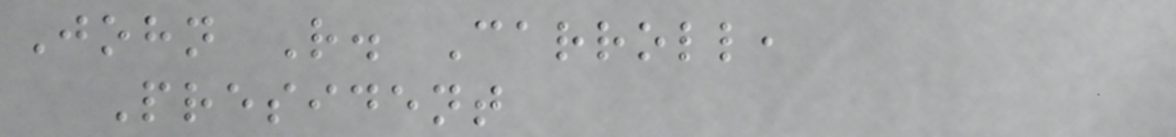John R. Carroll,
President
